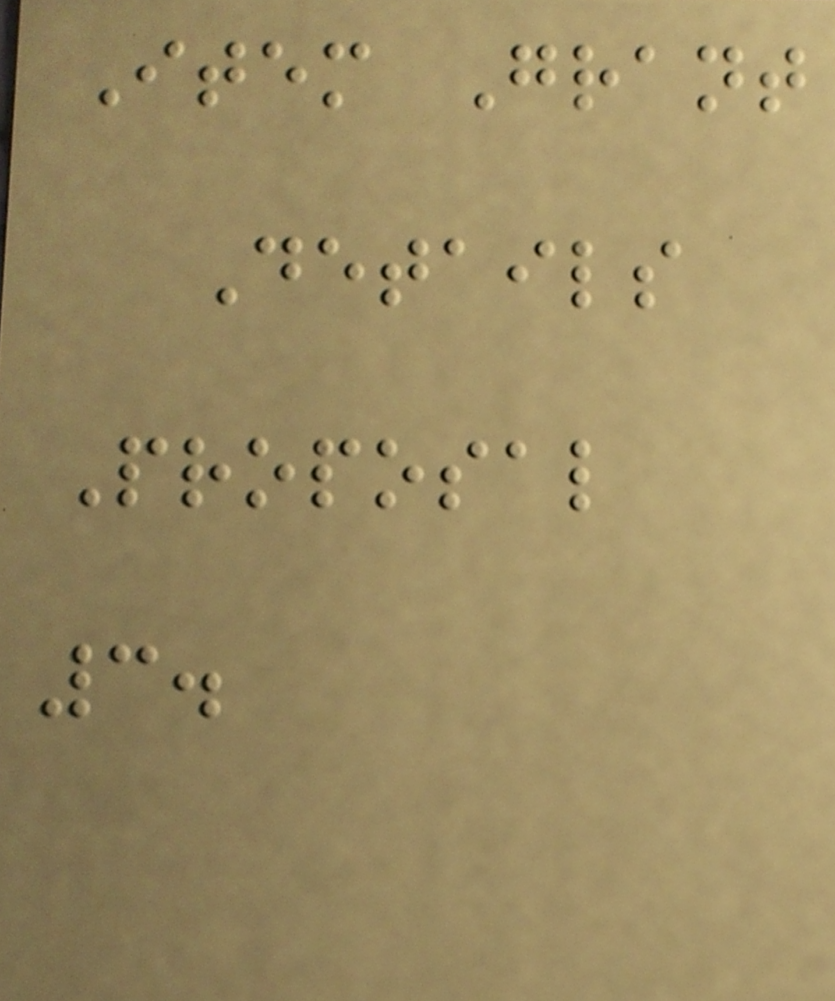Item Grant
Details
Proposal
3.
